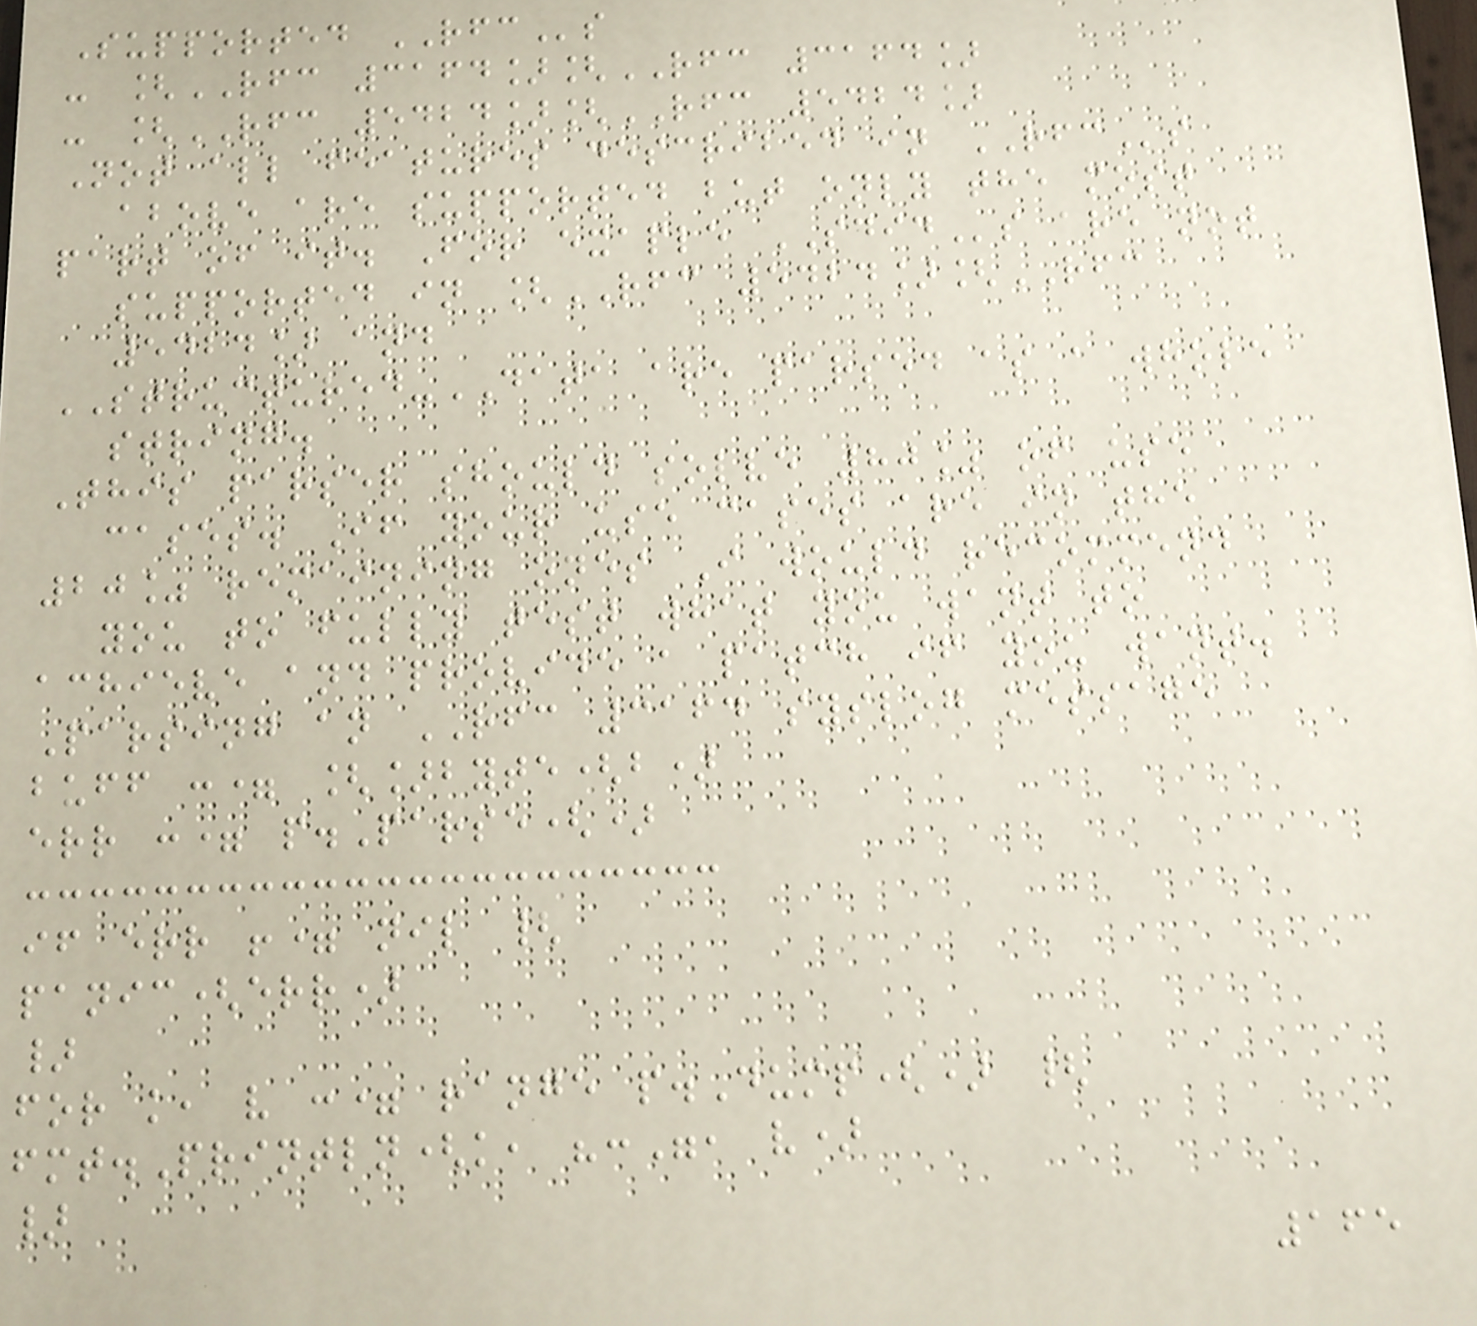Supported RFCs
- [RFC 3164][RFC 3164]
- [RFC 5424][RFC 5424]
Not all features described in RFCs
above are supported but only the most
part of it. For exaple SDIDs are not
supported in [RFC 5424][RFC
5424] and
STRUCTURED-DATA are parsed as a whole
string.
This parser should solve 80% of use
cases. If your use cases are in the
20% remaining ones I would recommend
you to fully test what you want to
achieve and provide a patch if you want.
Parsing an RFC 3164 syslog message
buff := []byte(b)
err := p.Parse()
if err != nil {
panic(err)
}
for k, v := range p.Dump() {
fmt.Println(k, ":", v)
}
165
